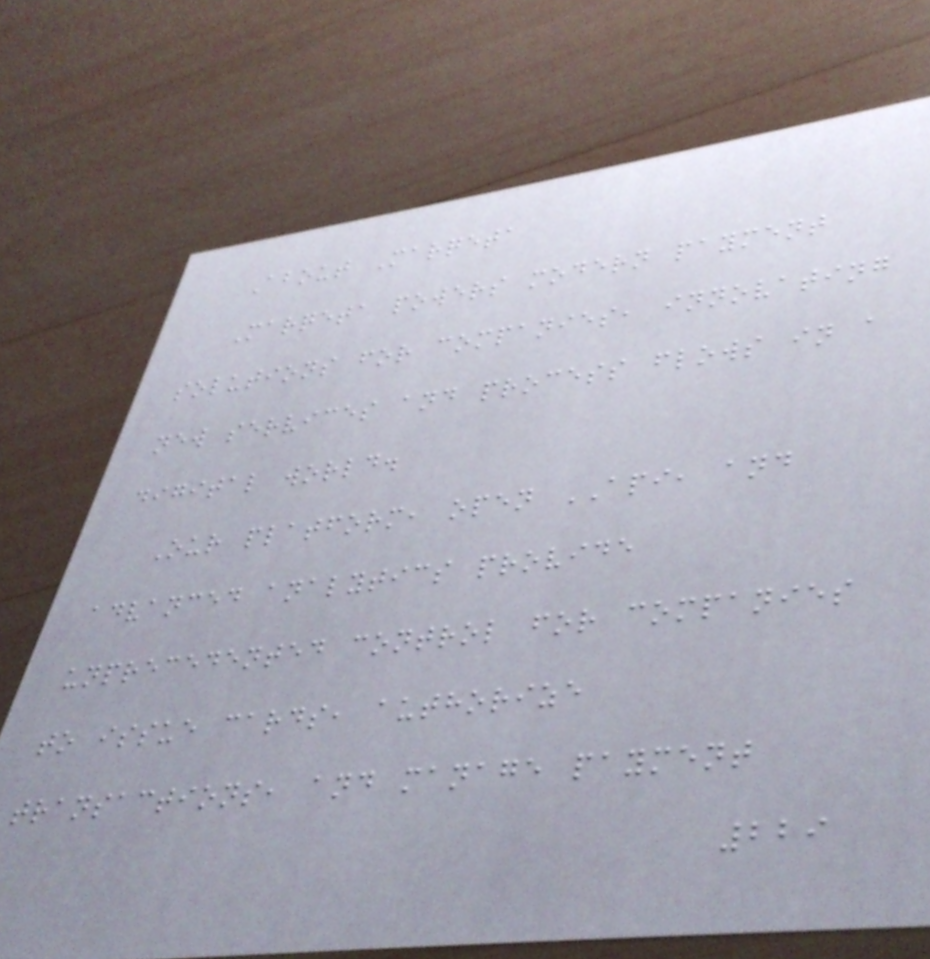About Marqeta
Marqeta powers modern payment
solutions for companies, innovating
new services and process flows in a
digital world.
Our platform, open API, and
advanced analytics provide
unprecedented control for companies
to issue cards, authorize
transactions, and manage payment
229
